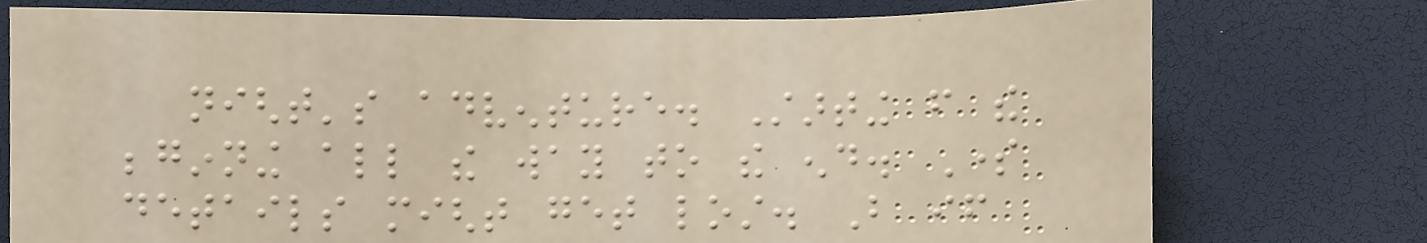night's adventure. Starting from the
beginning all the way to the end. Some
details might get lost. But if
